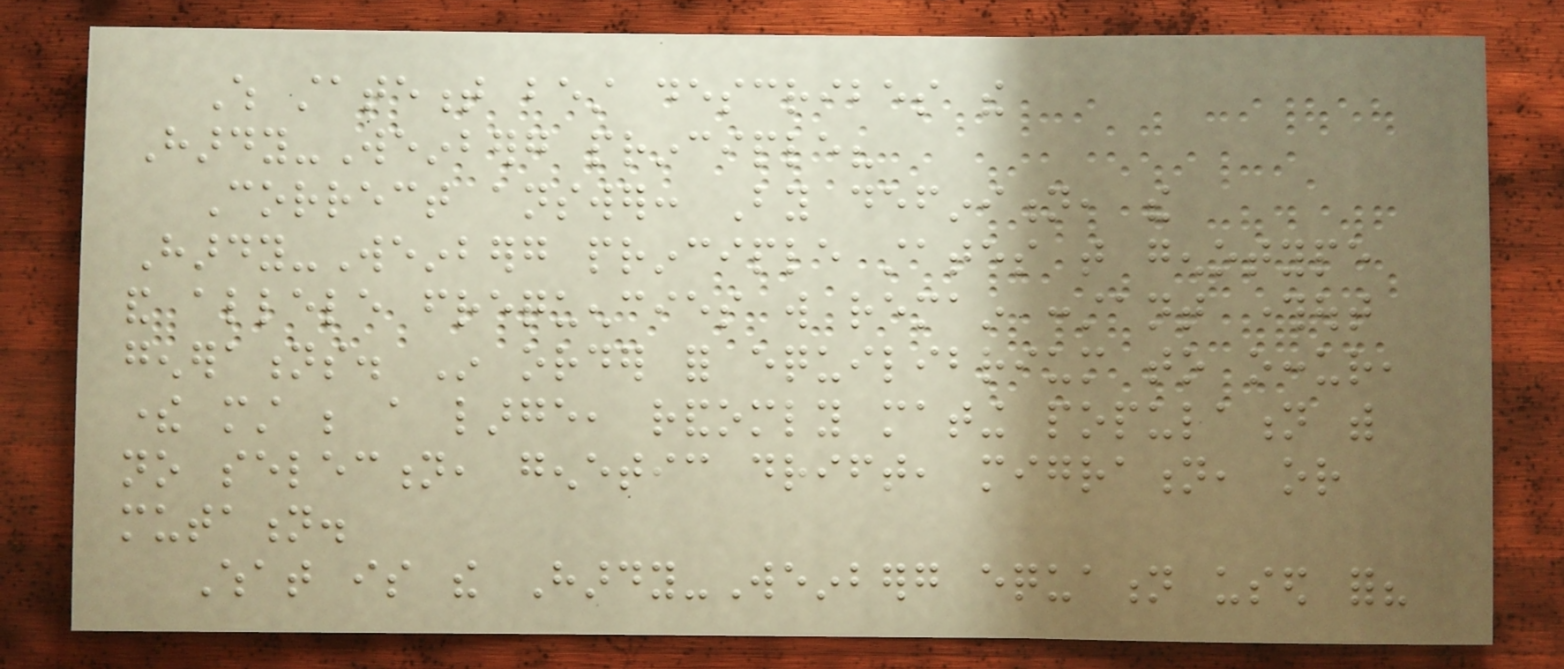Which statement best describes the
Hardy-Weinberg principle?
Correct answer: By definition, the
Hardy-Weinberg principle states that genotype
and allele frequencies will remain constant throughout
generations. In order for equilibrium to occur,
there must be a large, randomly mating population with
no selection, genetic drift, migration, or
mutation.
What is the Hardy-Weinberg equation used for?
